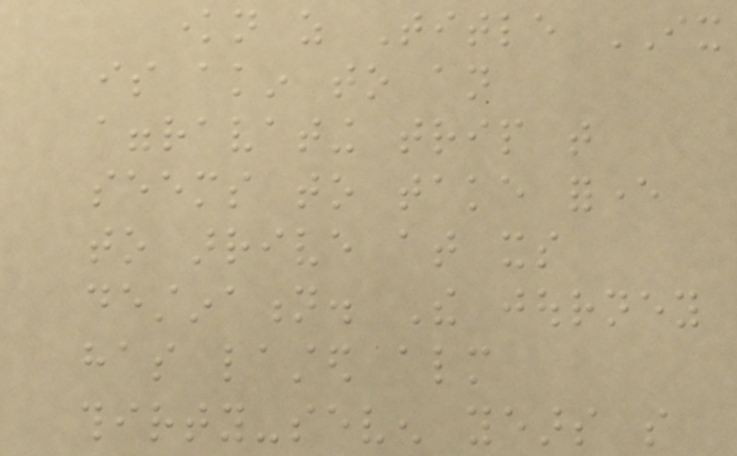known as Title IX
is akin to an
aggravating trip that
seems to take forever
to arrive at its
destination. The journey
has lasted almost
thirty-seven years so
